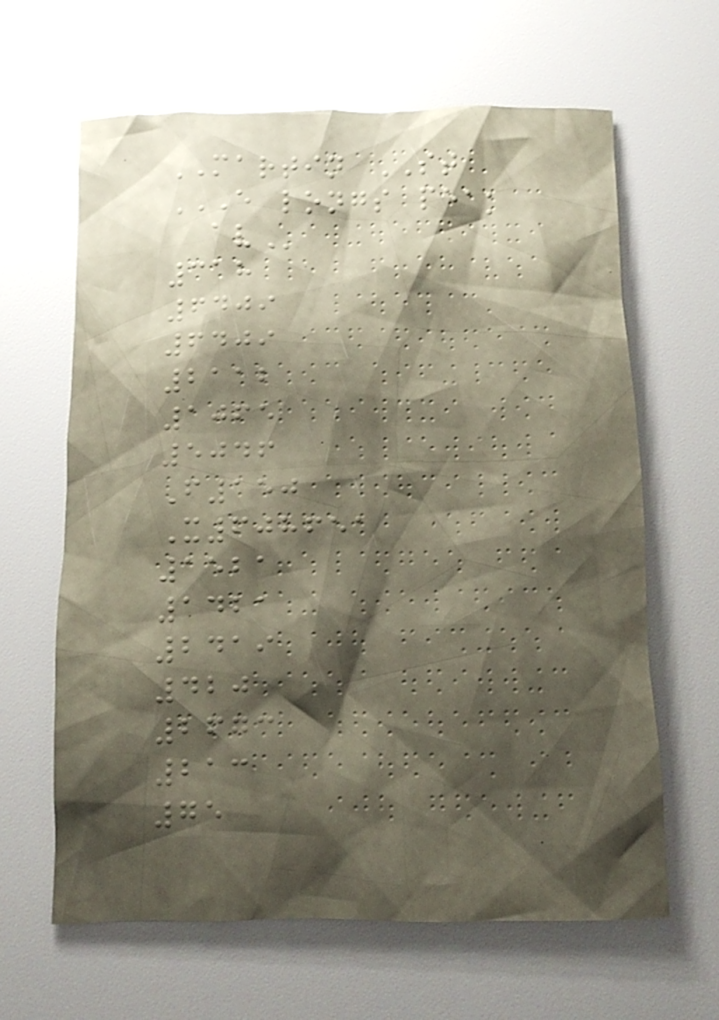MARTIN ST
E LONGS PEAK
AV
318
6409
6409
2112
1065
5046
F150
X608651
1521
1421
2419
420
2673
213
75
